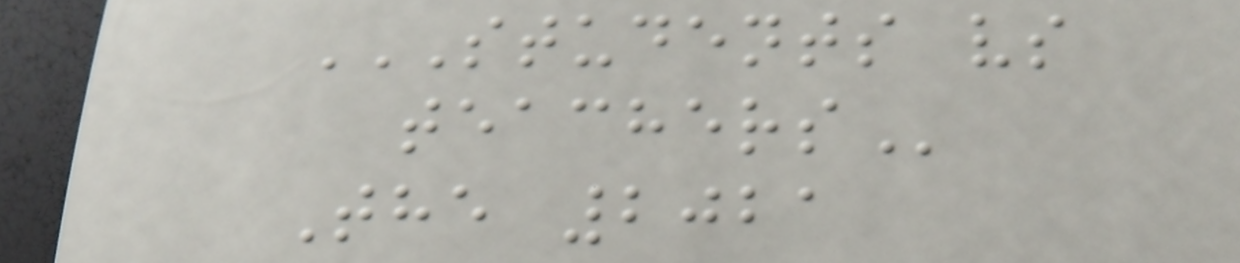STUDENTS VS
TEACHERS
The 2021
